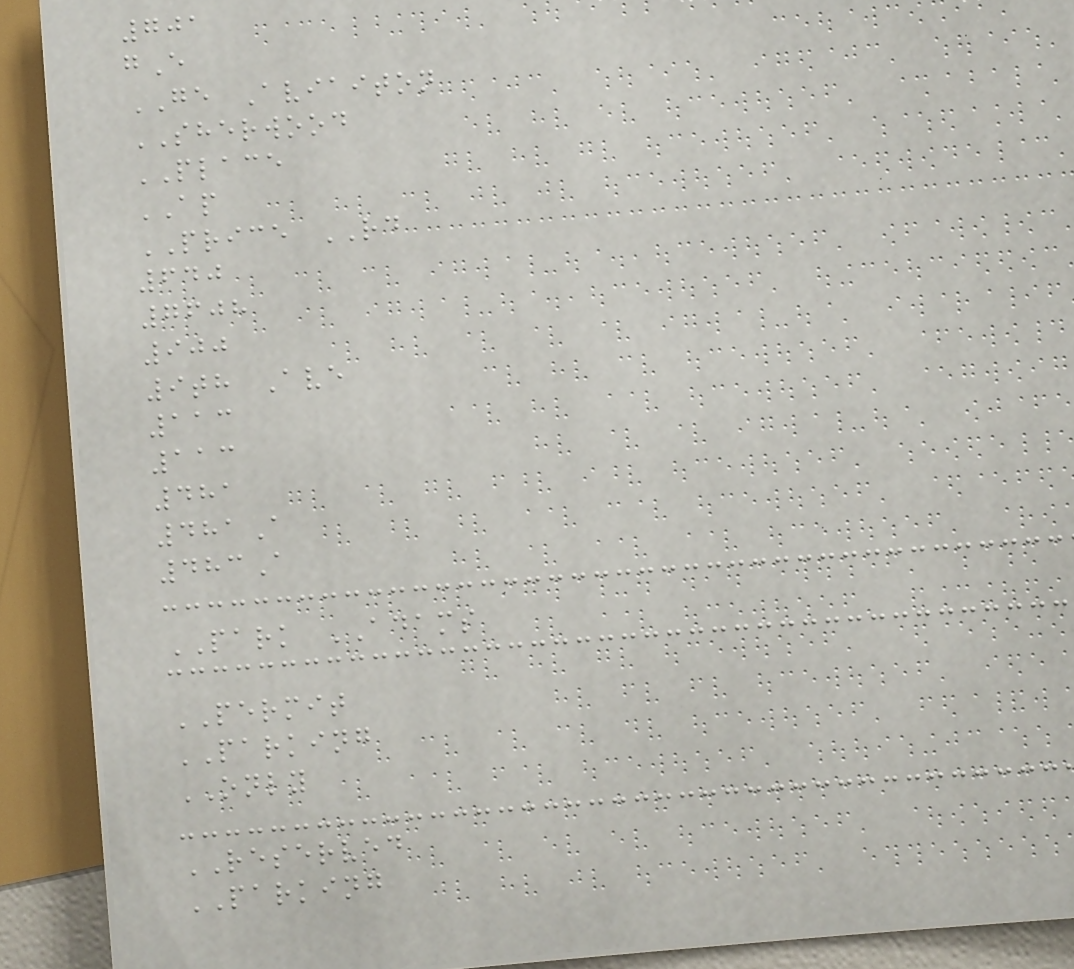701
gE
GE Aviaiton
SHERWOOD
PLACE
AP
PRICE RD
640
7608
900
9th Ave
113
113
481
481A
483A
PARK ADAMS
PERMIT
PARKING
ONLY
RESERVED
PARKING
